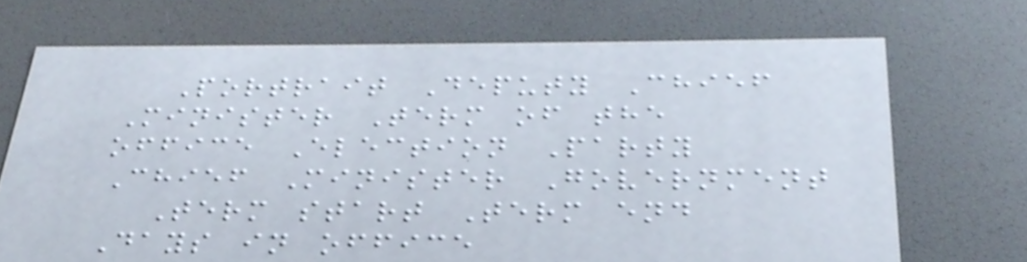Portrait Deputy Chief
Minister Term of the
office Election Party
Chief Minister Government
Term start Term end
Days in office
